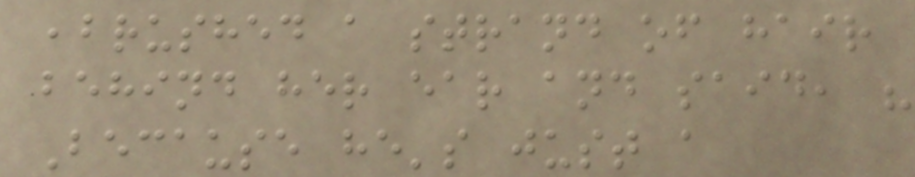,brushed a strand of hair
behind her ear and said, "
Because he's just a
